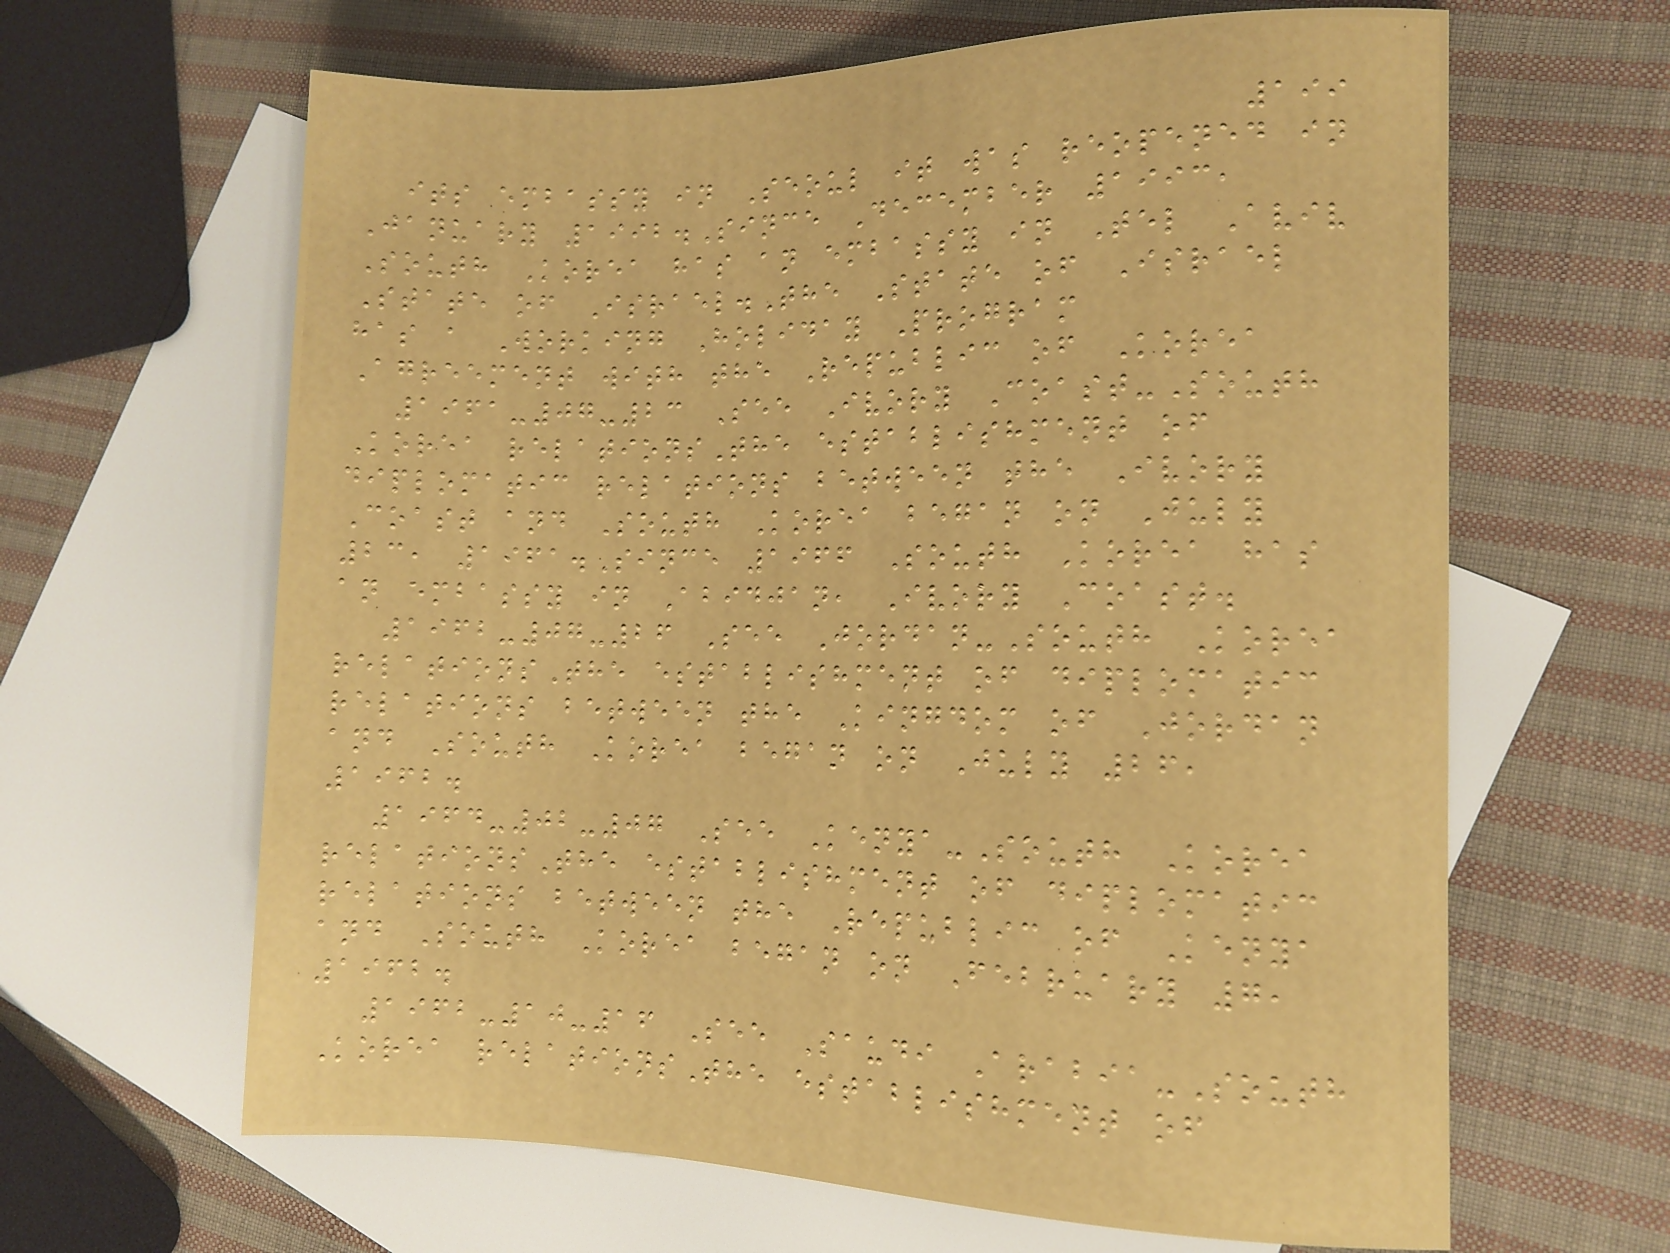199
its embassy in Seoul it was reopened in
January 1992.Since December 1993,
South Korea has an embassy in Tel Aviv
State of Israel.The State of Israel
has a Working Holiday Program
Agreement with the Republic of Korea
1961-07-23 See Ivory Coast-South
Korea relationsThe establishment of
diplomatic relations between the Ivory
Coast and South Korea began on July
23, 1961.Since 1966 South Korea has
an embassy in Abidjan, Ivory Coast.
1962-07-26 See Jordan-South Korea
relationsThe establishment of diplomatic
relations between the Kingdom of Jordan
and South Korea began on July 26,
1962.
1964-02-07 See Kenya-South Korea
relationsThe establishment of diplomatic
relations between the Republic of Kenya
and South Korea began on February 7,
1962.
1962-10-16 See Saudi Arabia-South
Korea relationsThe establishment of
